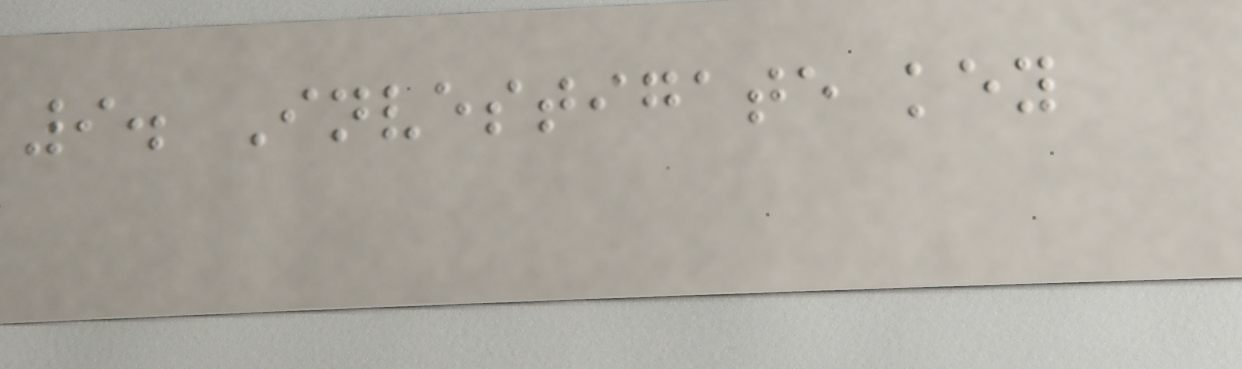9. Investigate key
